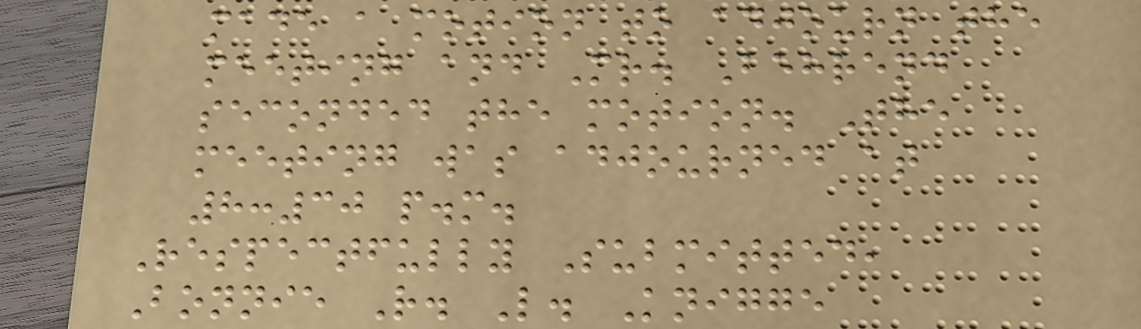made a motion to adjourn the
meeting and Mr. Behrend
seconded the motion. The
meeting was adjourned at
8:30 p.m.
Respectfully Submitted,
Bonnie R. L. Knigge
